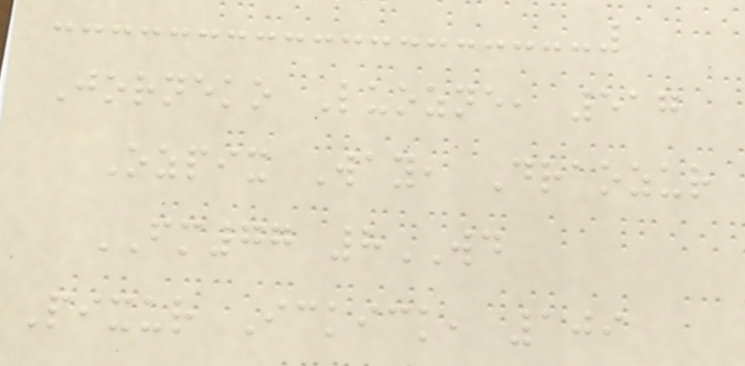Jorneko Luozne, 517
Ozpix Way, Draozur
FM77 8WD
Pixur Ickick, 109
